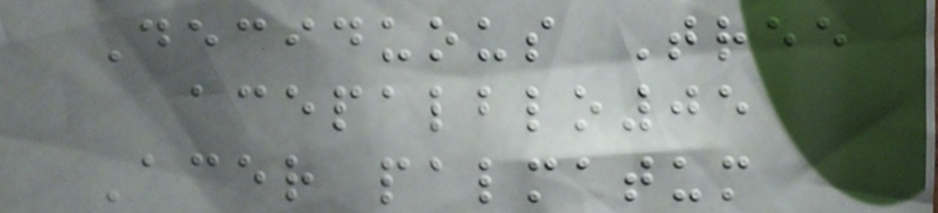Deciduous Tree
acepalblo05
Acer palmatum
